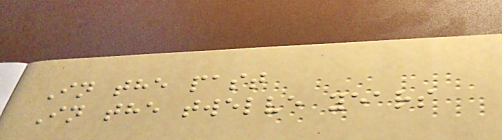In the past
In the twelve years
